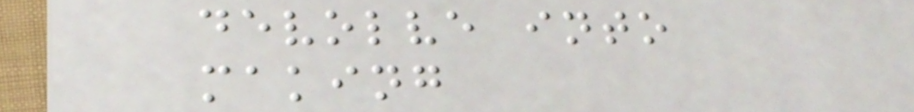devolve into
making
